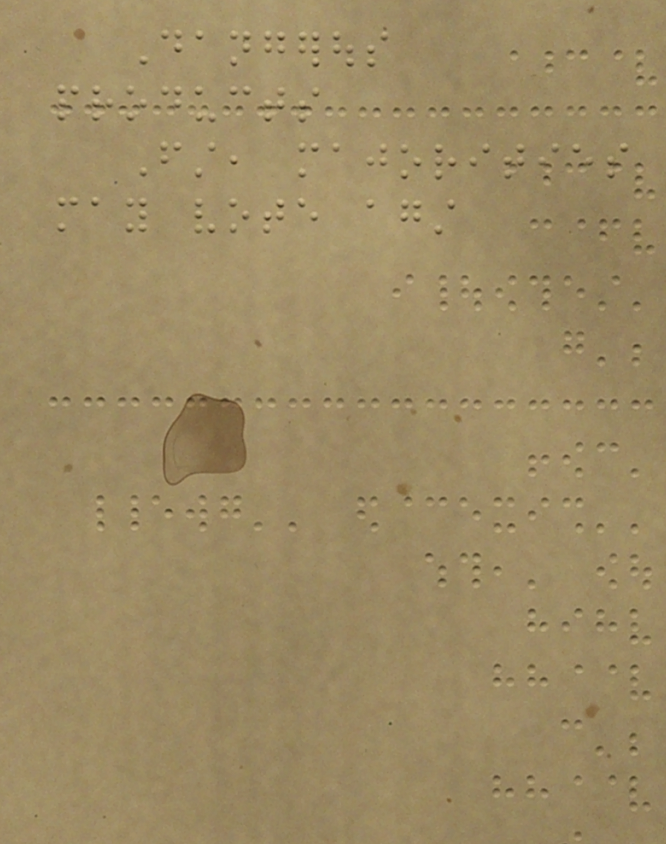Dangerous
products
First, majorities
may vote against
